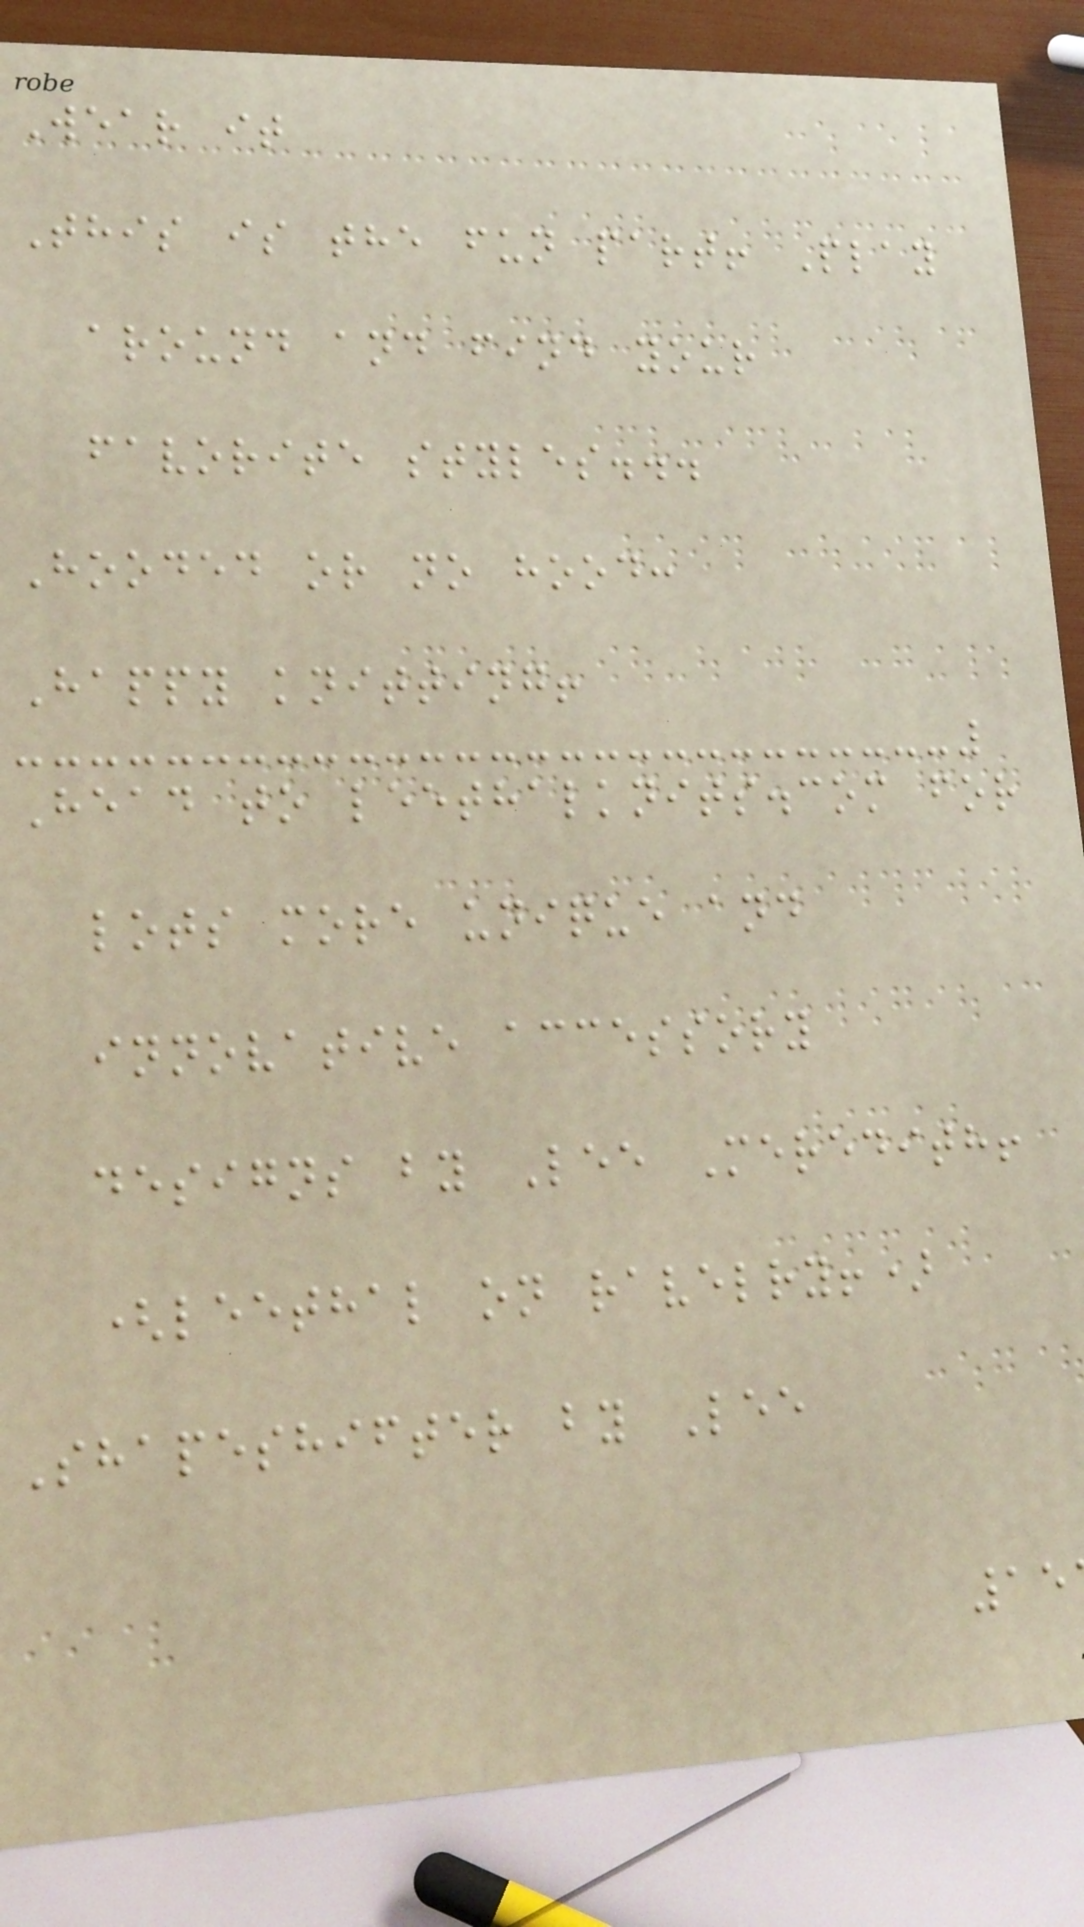Wear it
This is the fun part! Play
around and find your
favorite styles...
Hooded or no hood:
Happy knitting!
Head to leethalknits.com for
lots more unique and
innovative accessory
designs by Lee Meredith!
(leethal on ravelry!)
Shapeshifter by Lee
